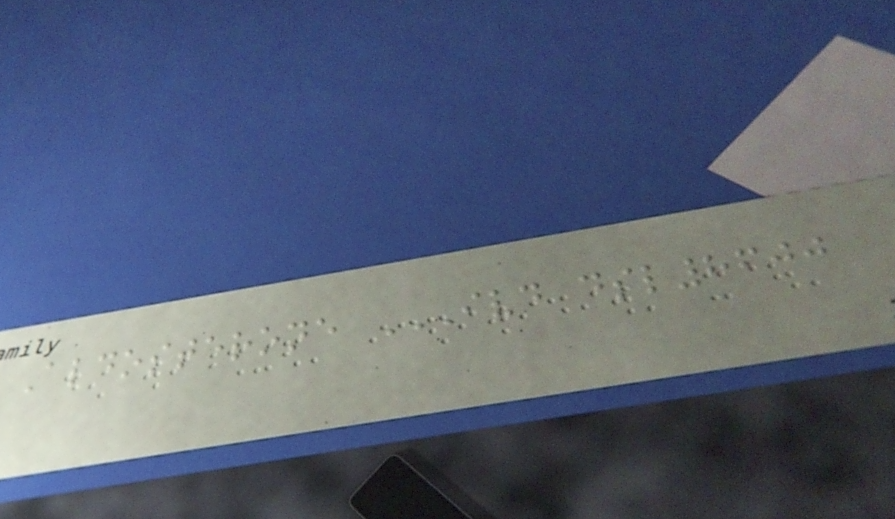Aldosterone IVD DSL8600
